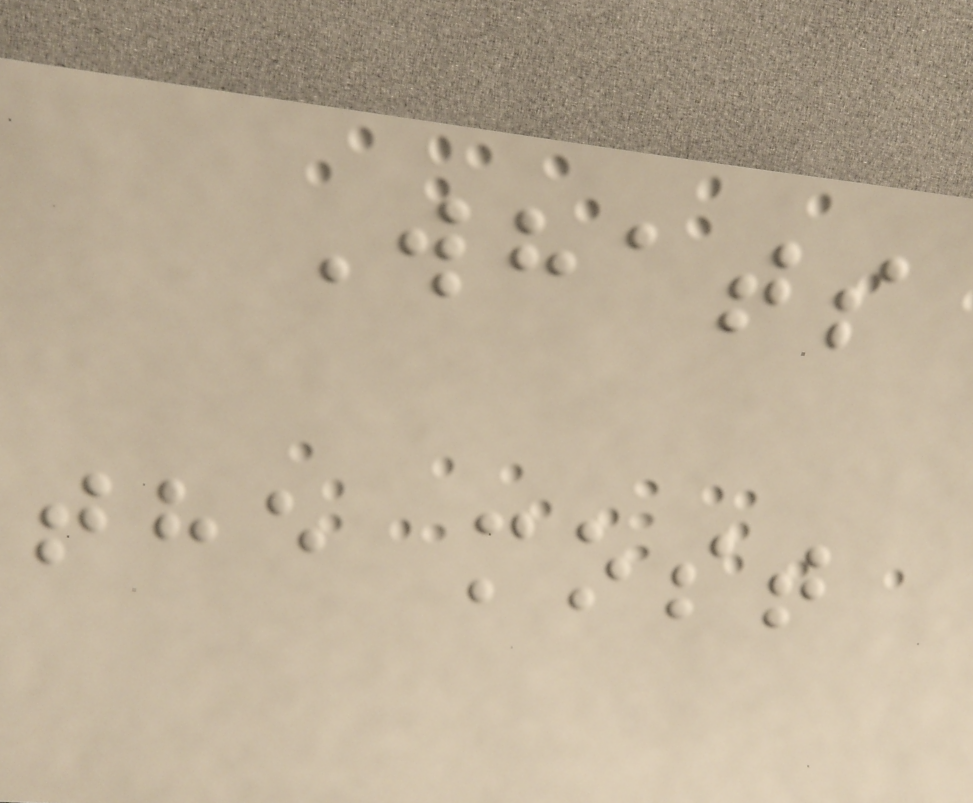Whats
the most
